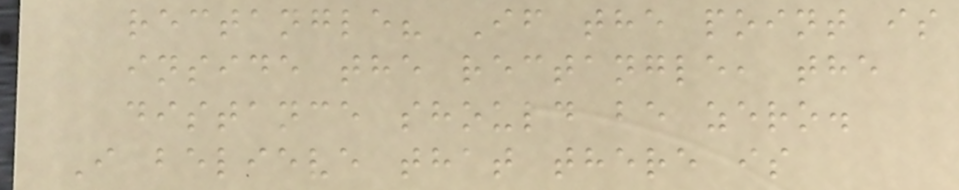rectangle? If the point is
inside the rectangle, the
distance should be zero.
I believe that there is
